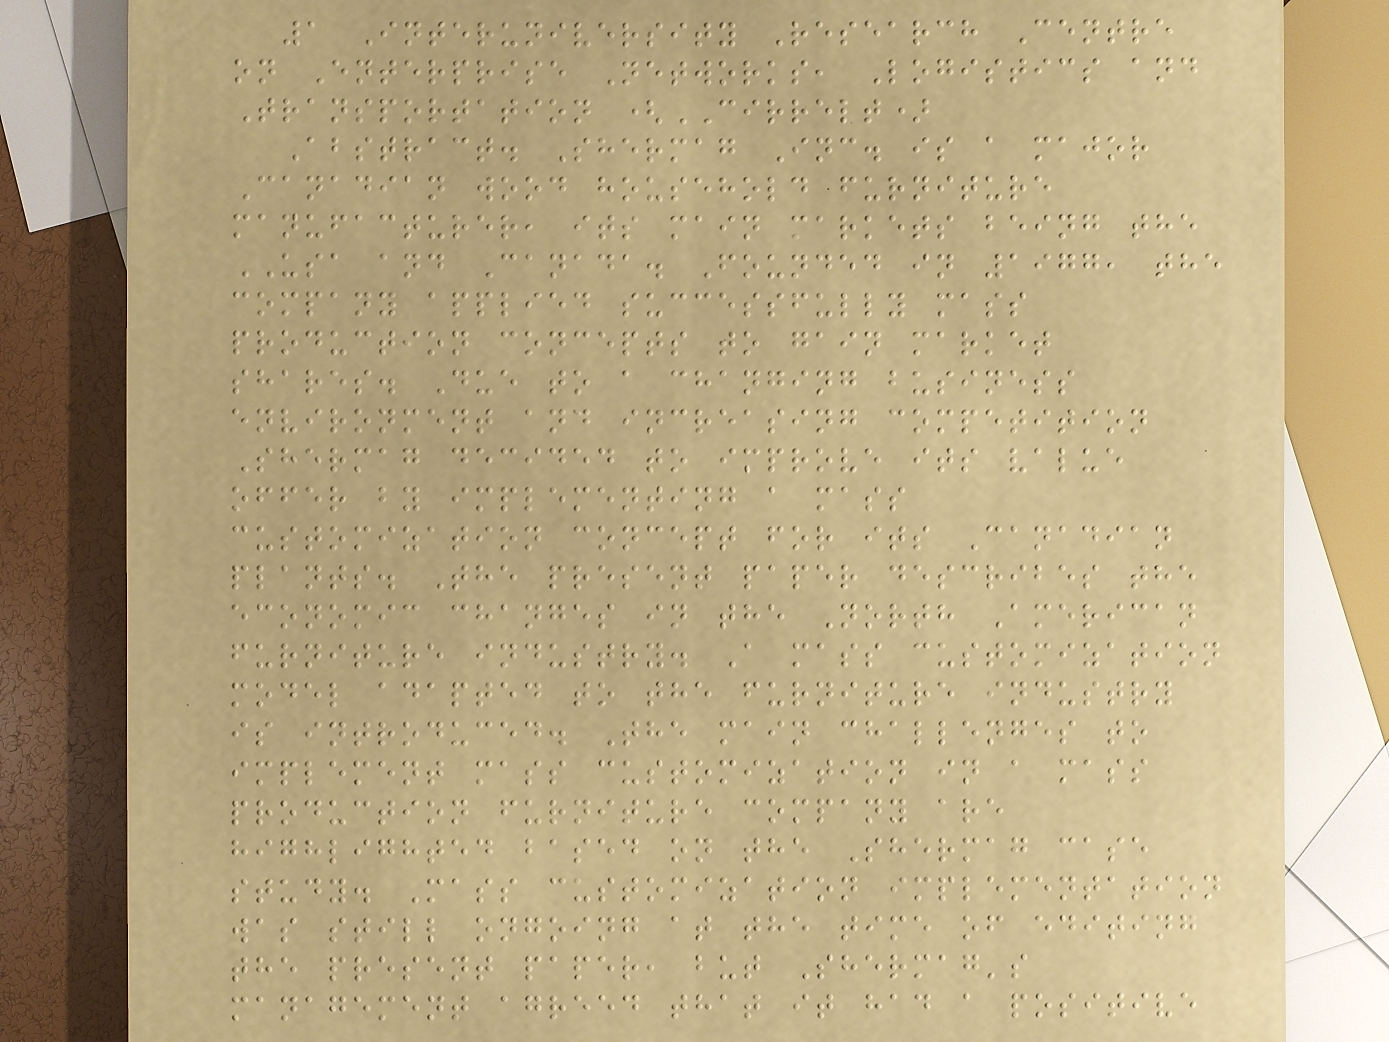1 Interuniversity Research Centre
on Enterprise Networks, Logistics and
Transportation (CIRRELT)
Abstract. Shermag Inc. is a major
Canadian wood household furniture
manufacturer, its main markets being the
USA and Canada. Founded in 1977, the
company applied successfully mass
production concepts to gain market
shares. Due to a changing business
environment and increasing competition
Shermag decided to improve its value
offer by implementing a mass
customization concept for its Canadian
plants. The present paper describes the
economic changes in the North American
furniture industry. A mass customization
model adapted to the furniture industry
is introduced. The main challenges to
implement mass customization in a mass
production furniture company are
highlighted based on the Shermag case
study. Mass customization implementation
was still ongoing at the time of editing
the present paper, but Shermag's
management agreed that it had a positive
